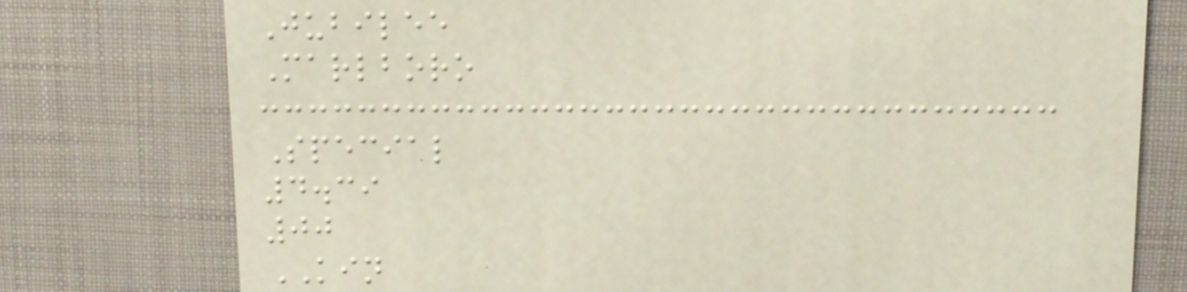Jubilee
Marlboro
Special
4.39
00
KIN
